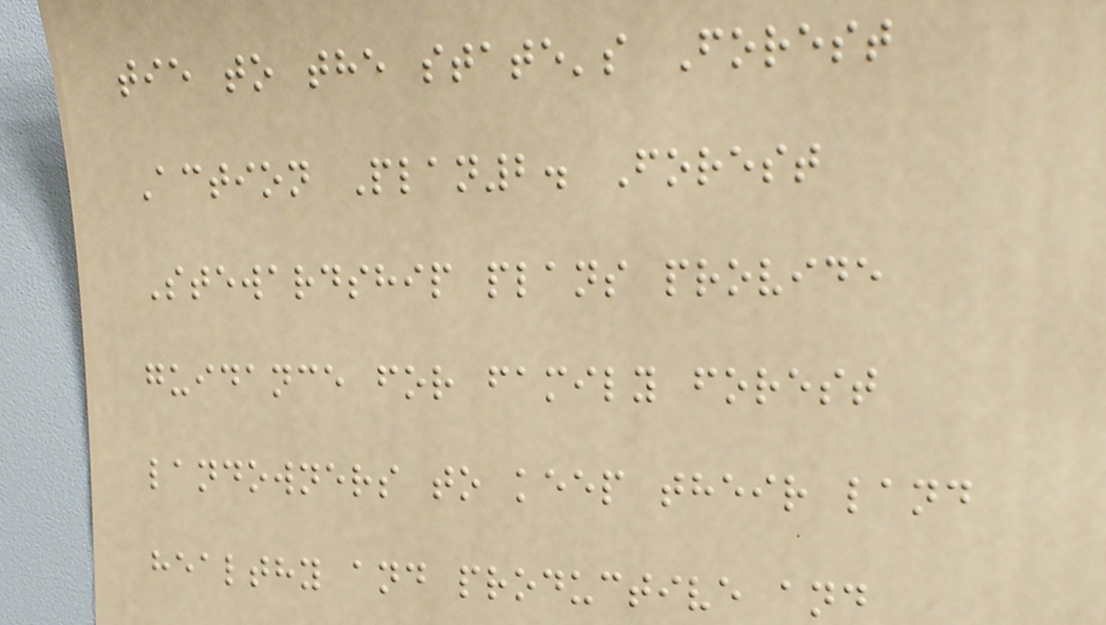tie to the state's Forest
Action Plan2. Forest
Stewardship plans provide
guidance for family forest
landowners to keep their land
healthy and productive and
